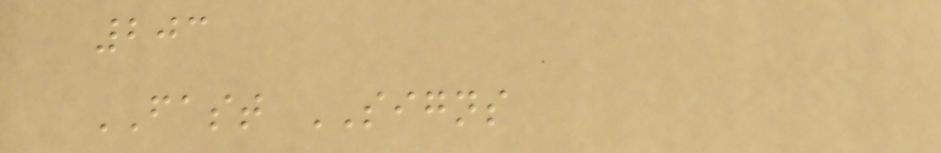203
FAST SIGNS
